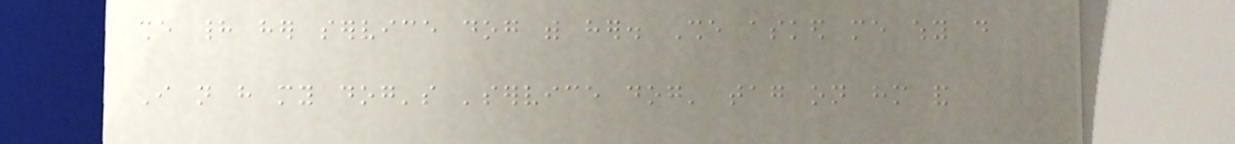she had her service dog with her. She asked me why do
I not have my dog's 'service dog' tag on him and
